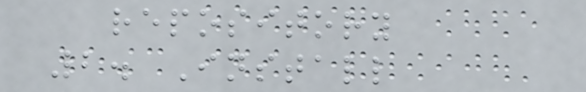repository
2. Install
